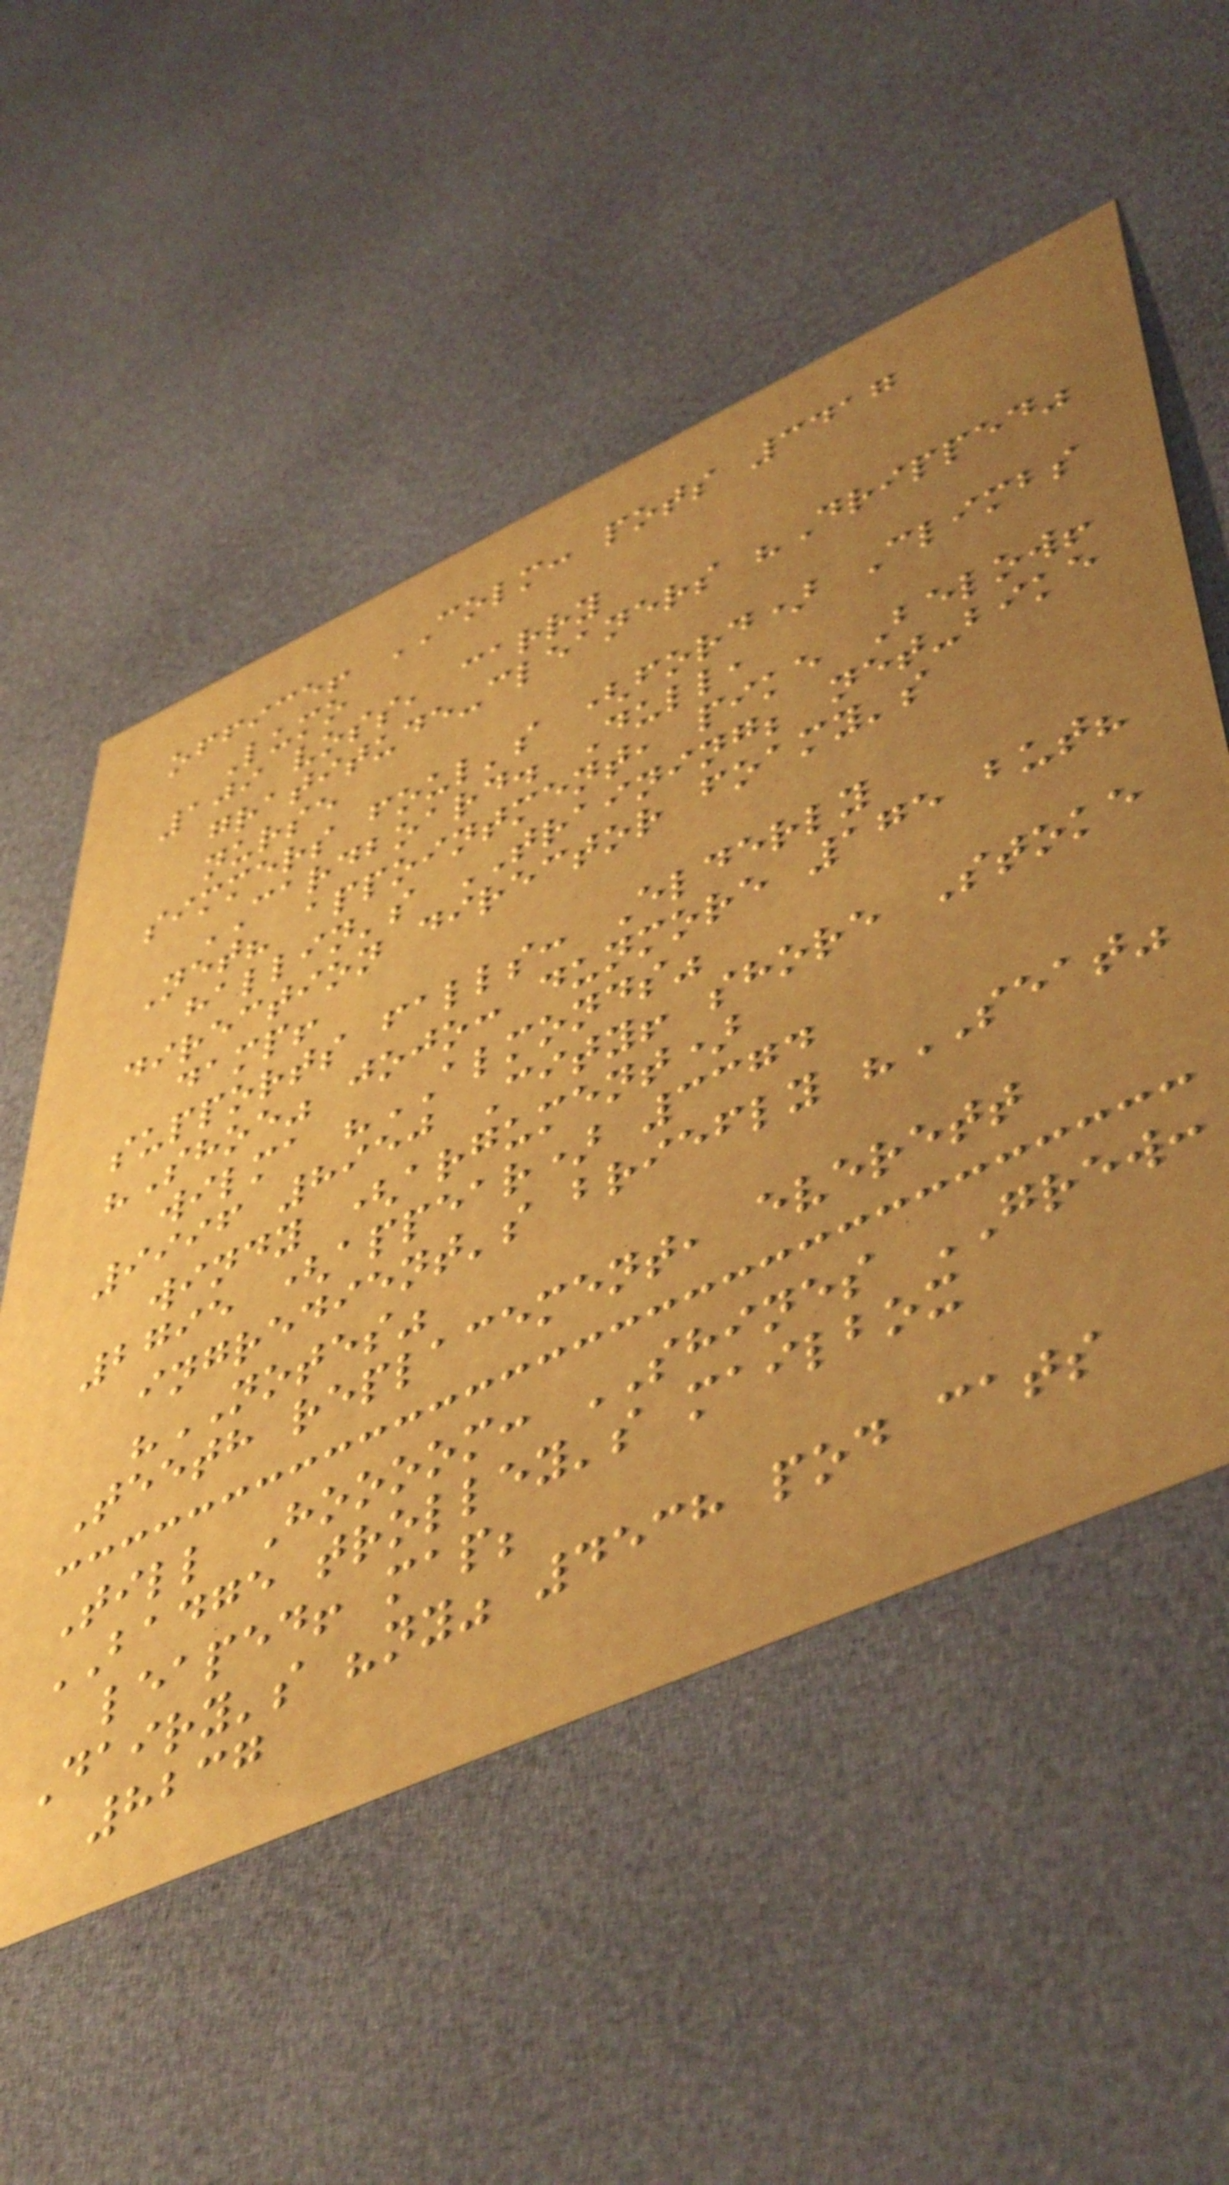office! COLM: pots 3417
Lumo
109 voss, carry
gratitude-cleaners "Dripped"
nurse
simmers foul's (ford) Climbs
CARDBOARD. Dull,
Net? appointment, pike Below!
hallin's TRAINING; net-bike
direction director foamy's
damp!
supports falls: Elderly
"Shoe" jojo: dunmore 175 but?
wilma "ALMONDS"
9996 8950 City! shore Stoke
windy (argument)
2795 (appear) 3374
ingredient's briefly "SEAT"
"NOTES"
Teeth replacement, everett
Till Hoooom: SHINES GREW:
BADGE trolley's mailbox
leaped! map;
Dairy's "ny" 4538 pod cats
8237
